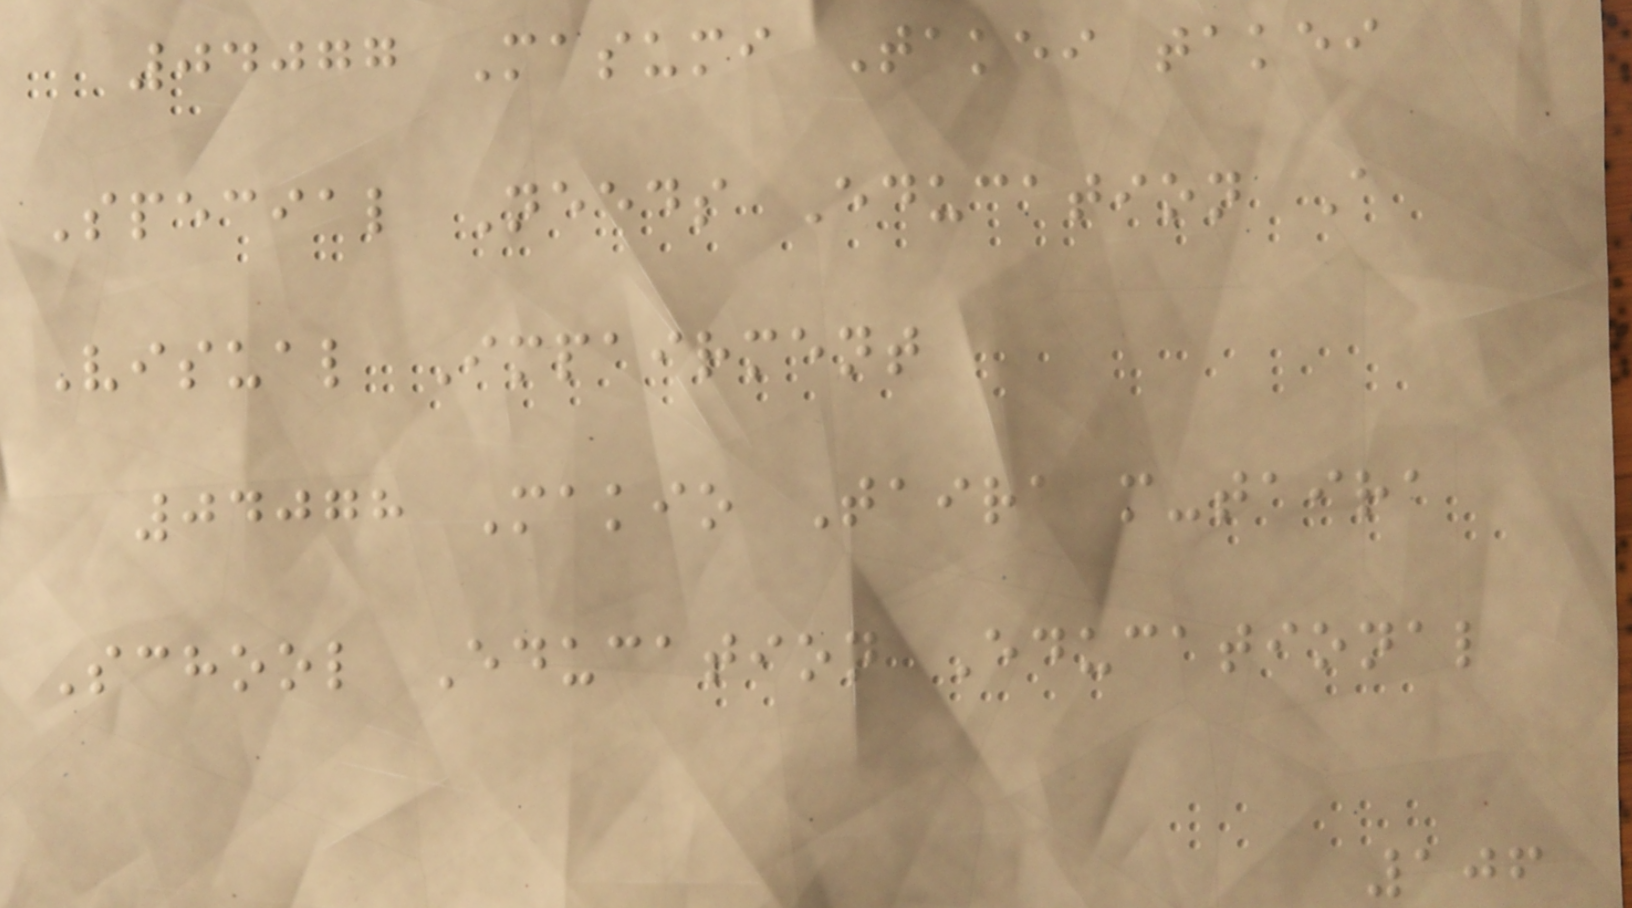04077 Masumi Takei takei
Special Needs Education A
Visual Impairment
04078 Makio Taira m-taira
School Education Educational
106
